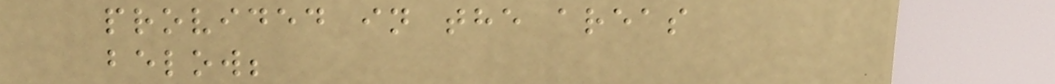provided in the areas
below;
